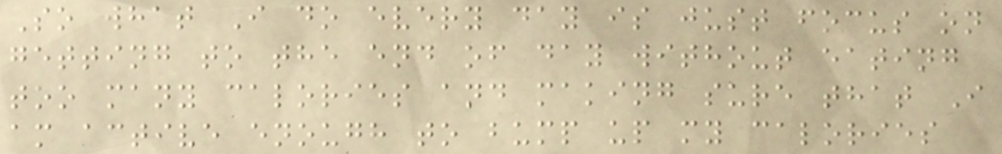So what I do every day is just focus on
getting to the end of day without eating
too many calories and making sure that I
am active enough to bump up my calories
